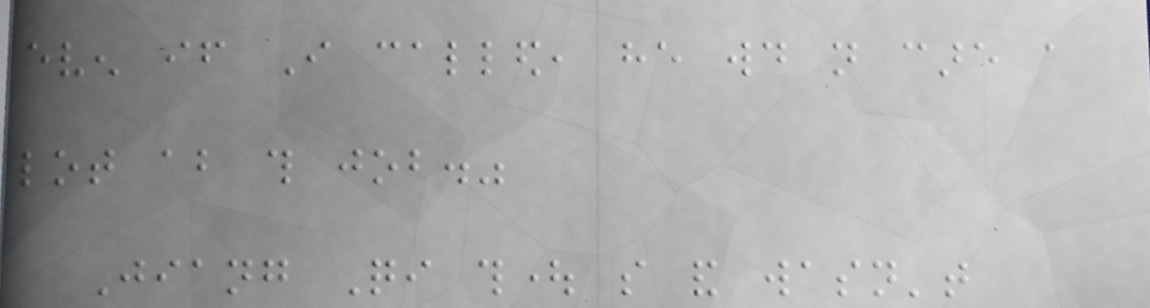even if I called, he would not care a
lot about this job."
Jiang Qi thought so and wasn't
